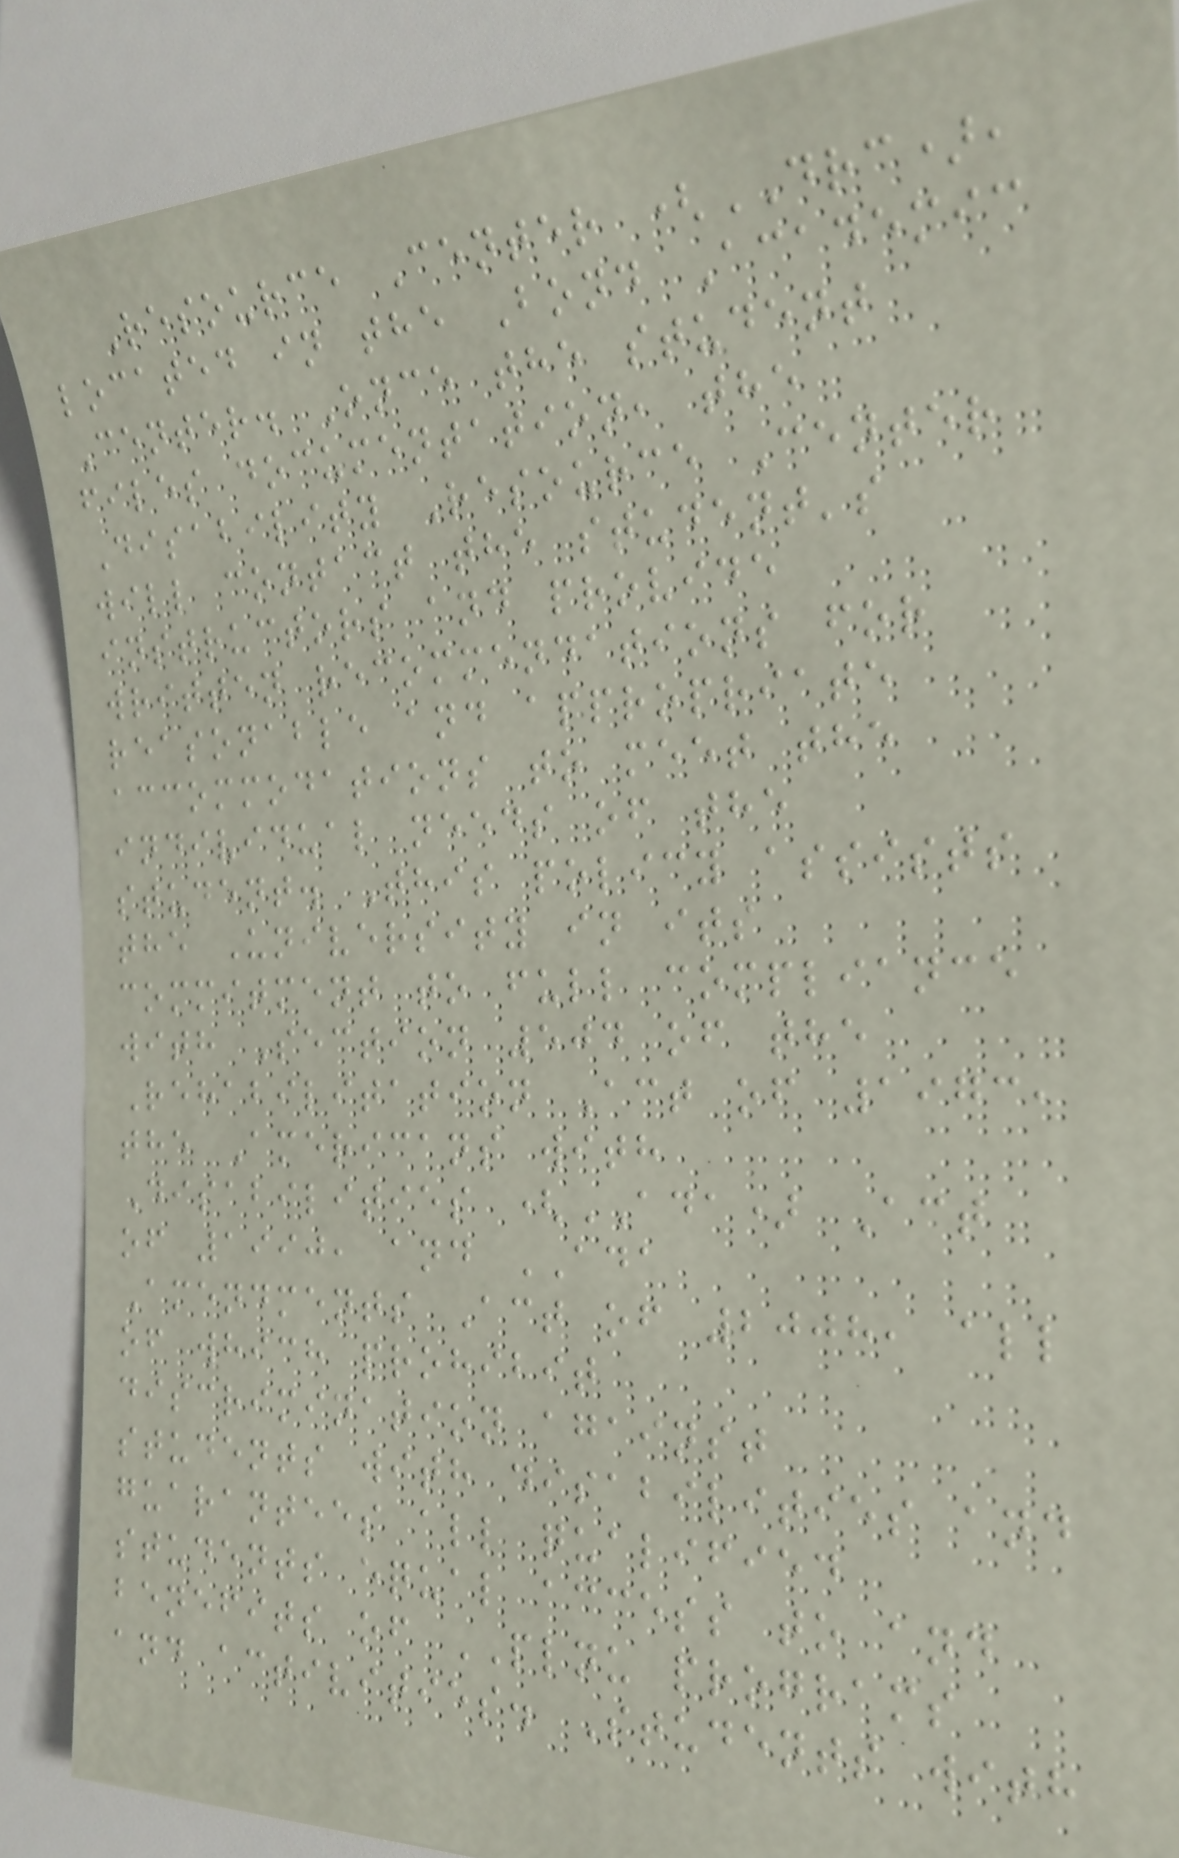Resource Center (DRC),
located in the Bond Academic
Center. Once the student
files documentation, the
Disability Resource Center
will contact the student's
instructors and provide
written recommendations for
reasonable and appropriate
accommodations to meet the
individual needs of the
student. This policy assists
the University in its
commitment to full compliance
with Section 504 of the
Rehabilitation Act of 1973,
the Americans with
Disabilities (ADA) Act
of 1990, and ADA
Amendments Act of 2008, all
of which prohibit
discrimination against
students with disabilities and
guarantees all qualified
students equal access to and
benefits of PLNU programs
and activities. Students with
